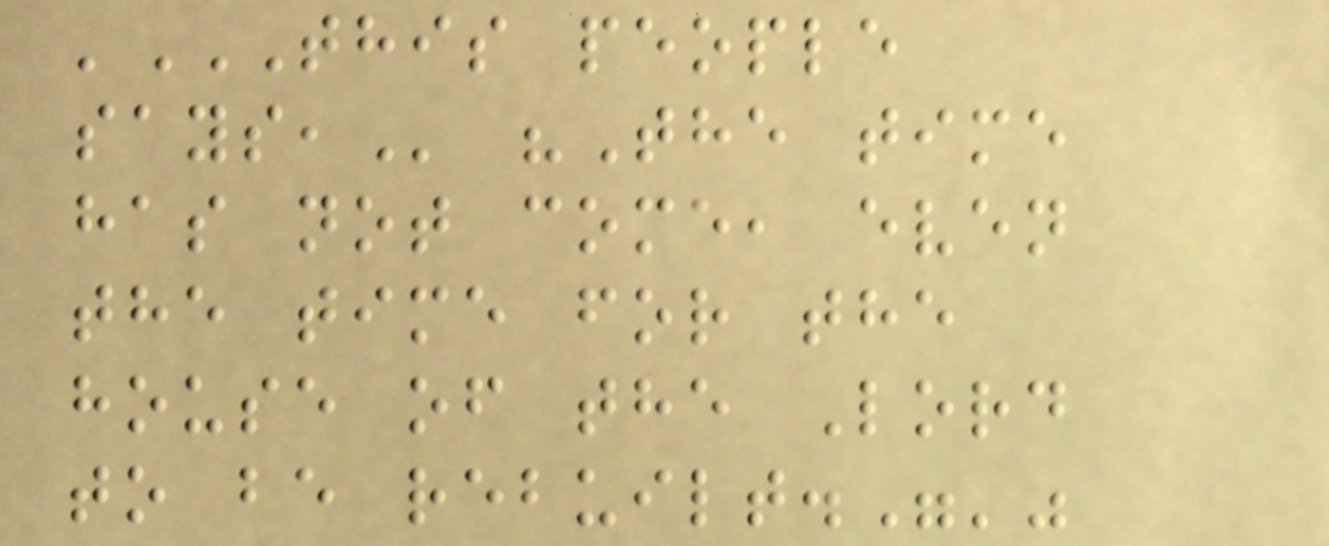'THIS PEOPLE
SAYS, "The time
has not come, even
the time for the
house of the Lord
to be rebuilt."'"
